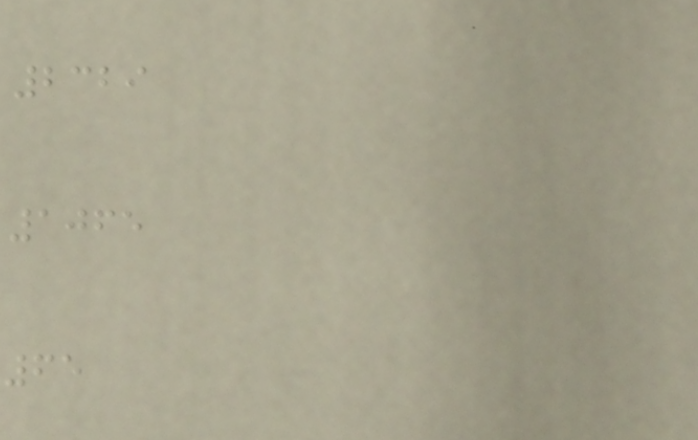2329
1065
65
